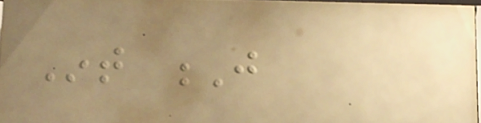Int J
